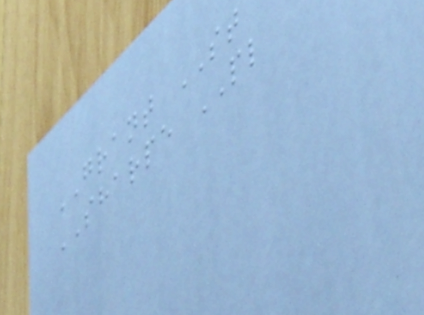GRANT ST
SHARPE PL
